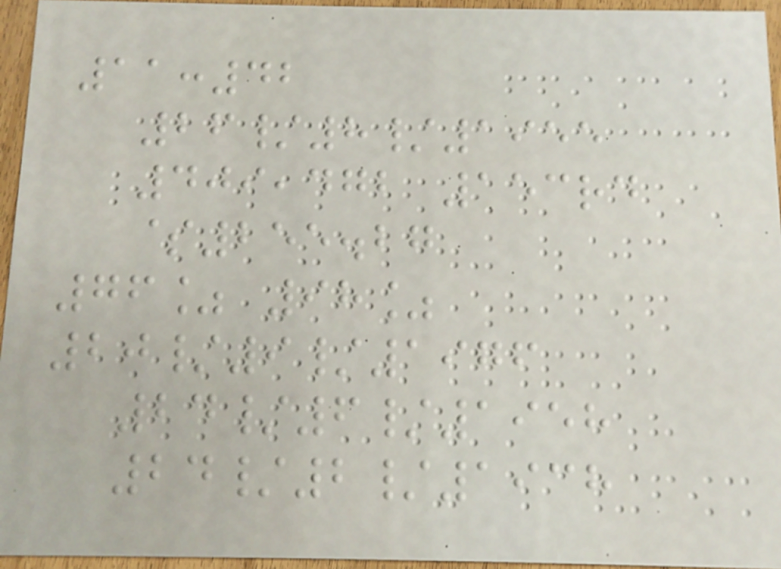11:42
26/8/1955
409,472 153rd
$255.27
76% 98%
20/9/1976
24/6/1958
24/2/1938
